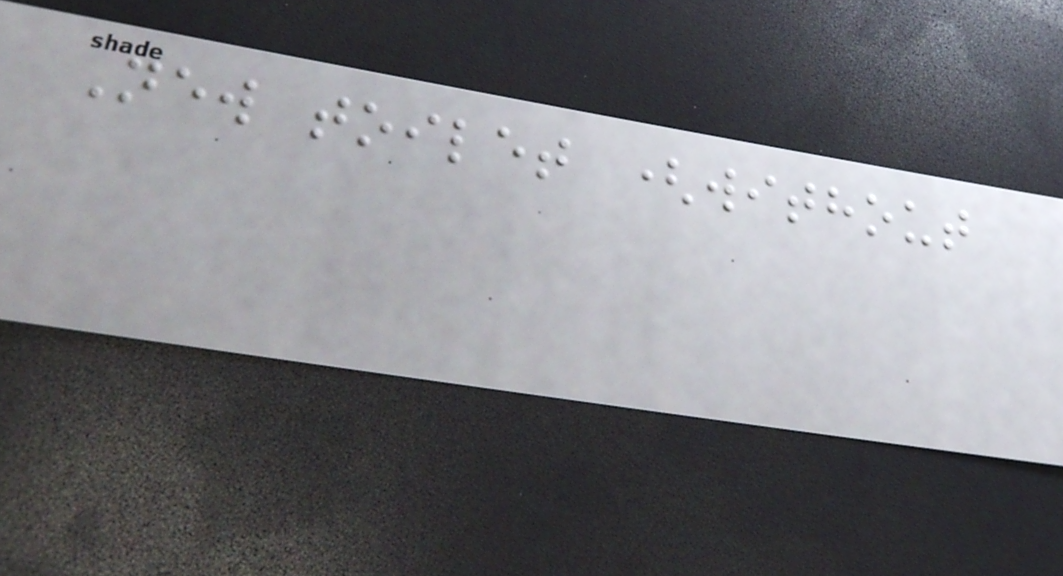New toilet (without
